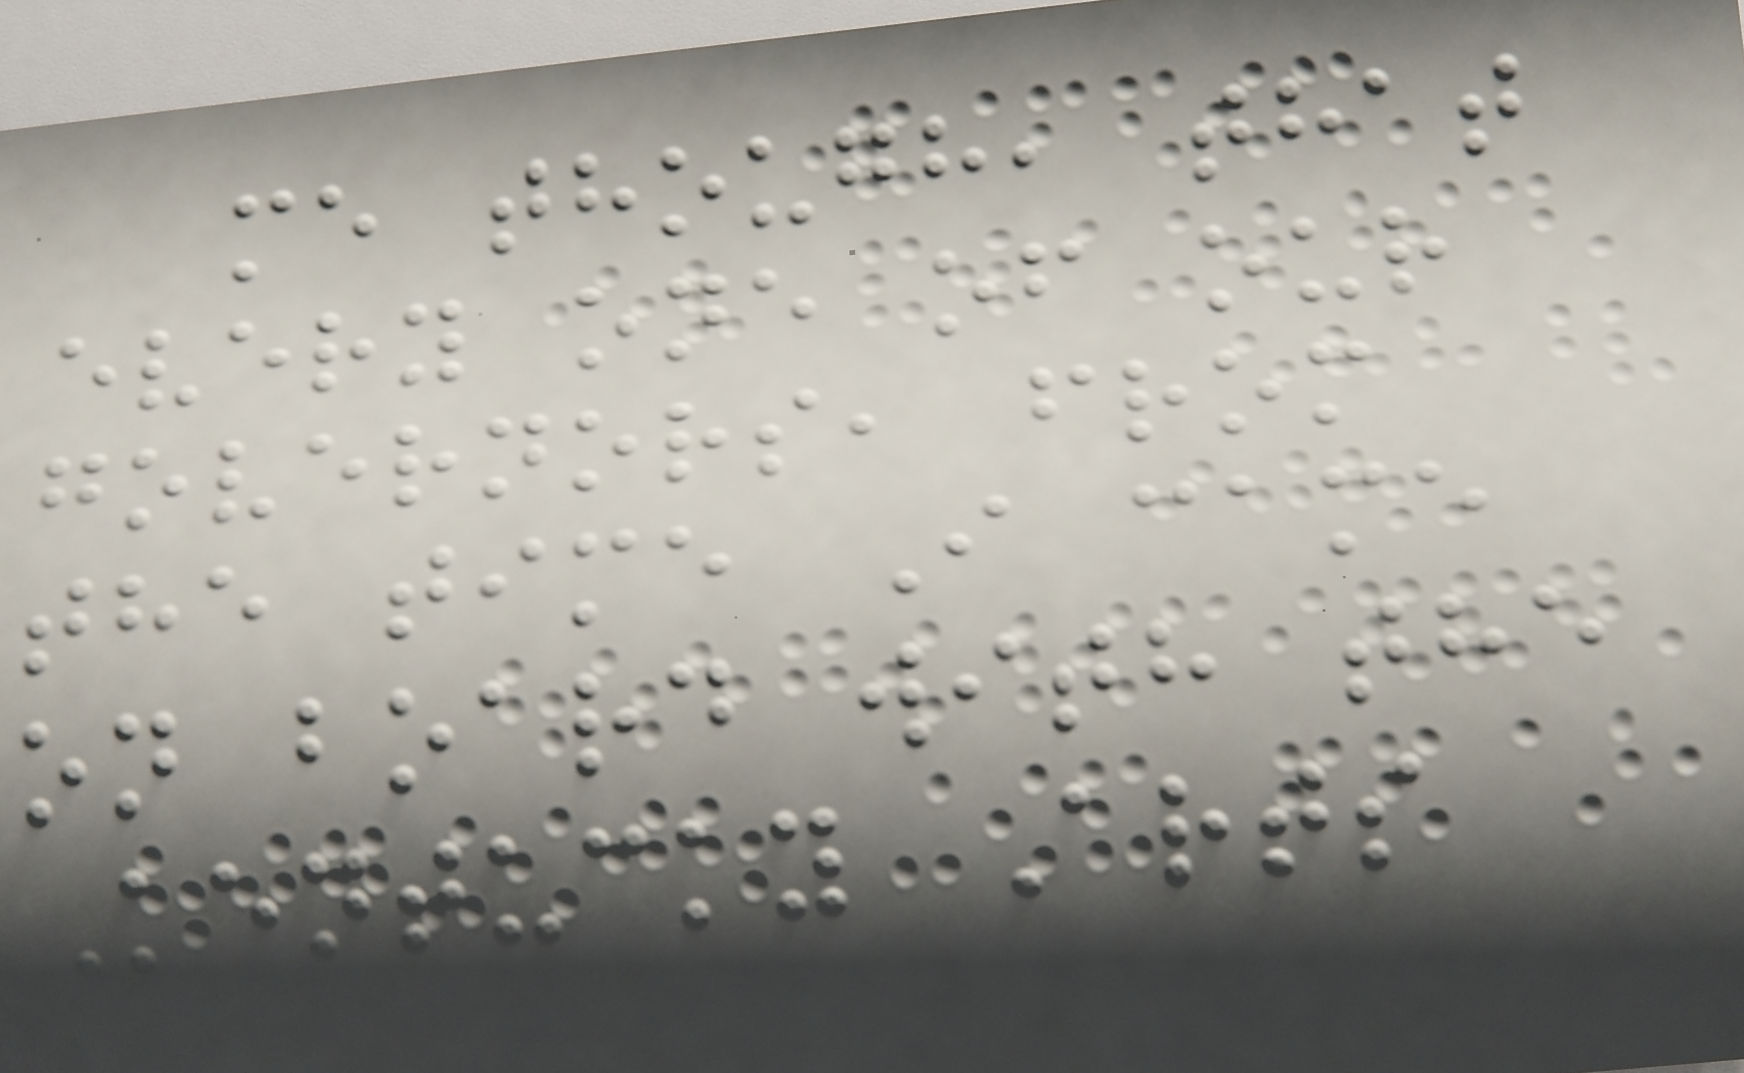me though, that
every one of our
governors, from
the time I came
on board with the
Kentucky Arts
